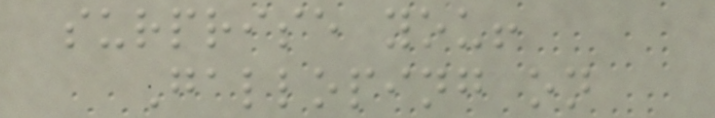surprise you!
Galloping on
